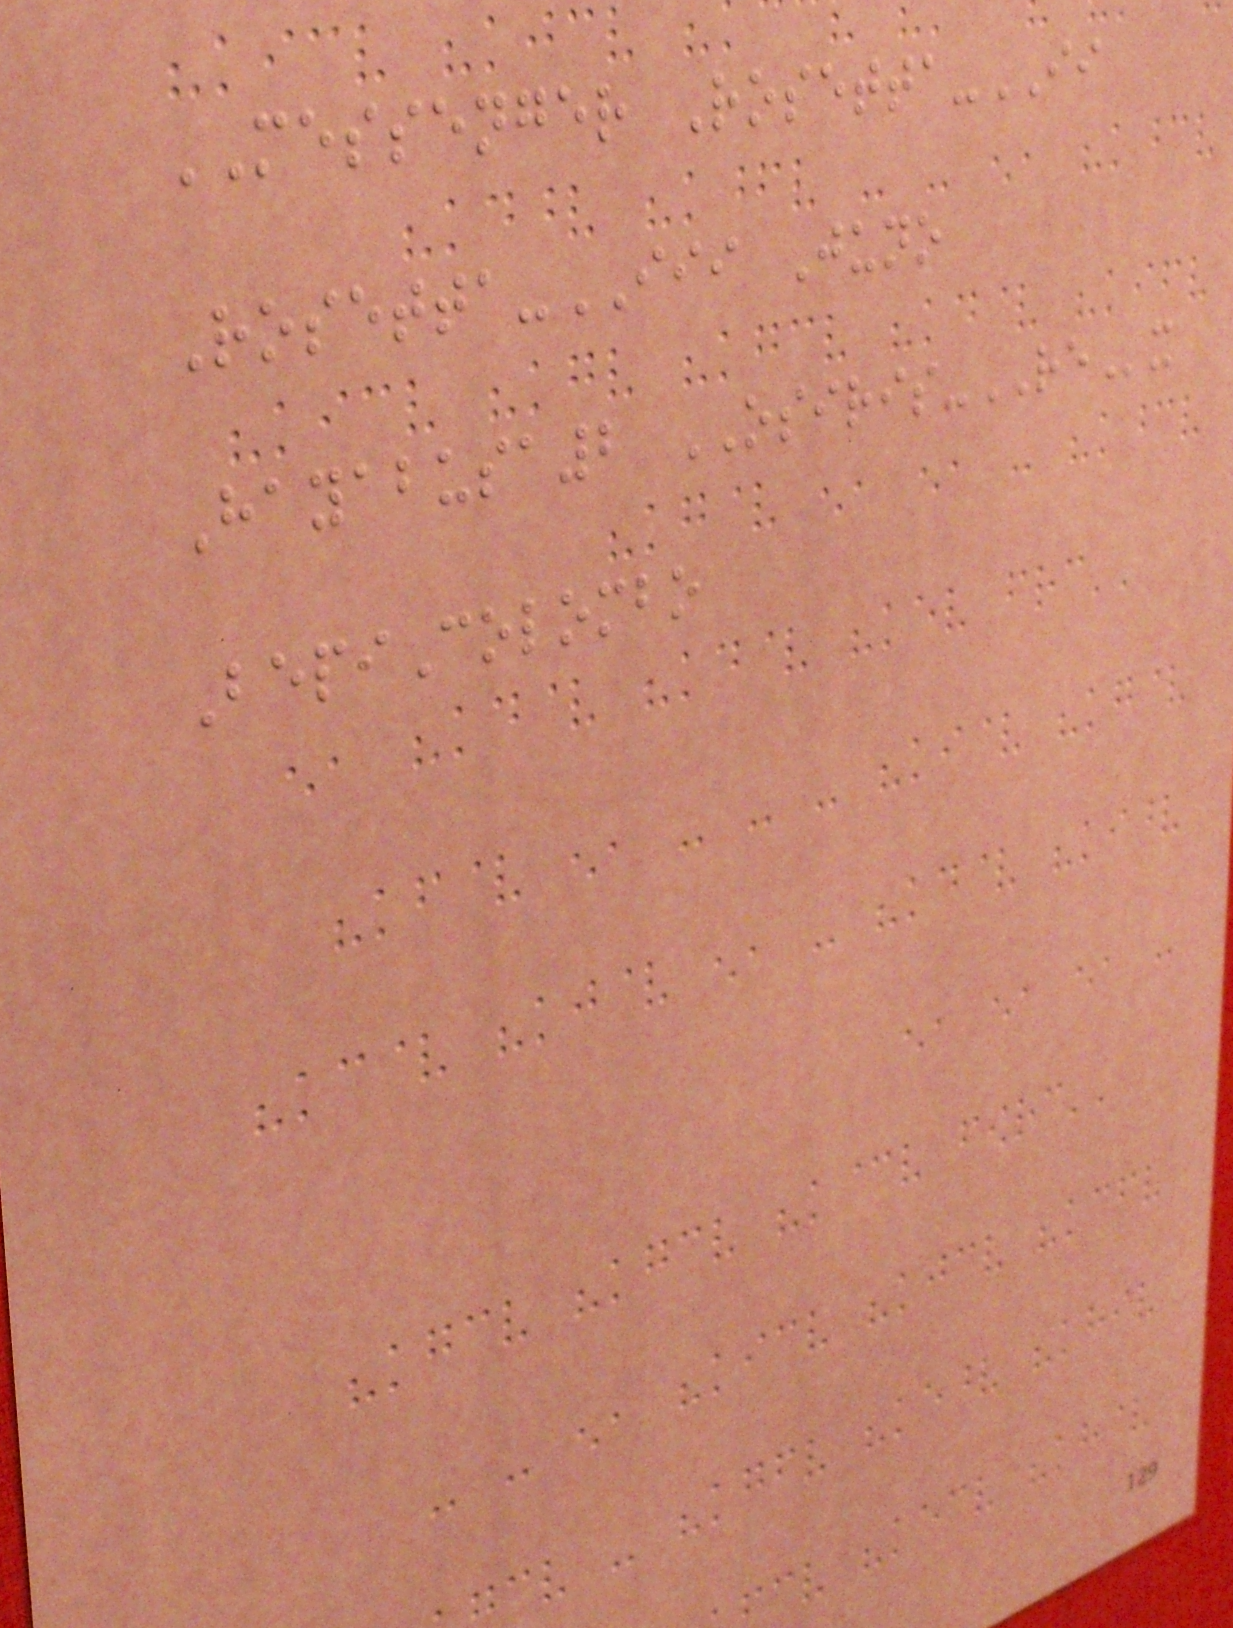MESSENGER Rosetta-II
Rosetta-III Juno
Hayabusa2 OSIRIS-REx
BepiColombo
